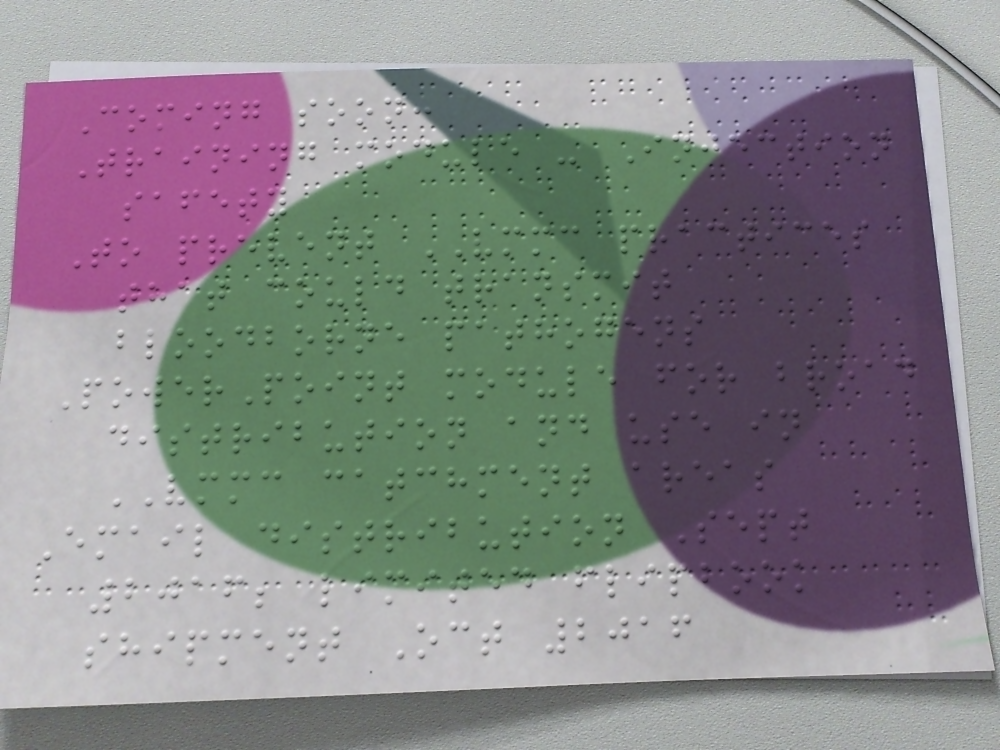Coming soon:
Training module - Injection
safety
To prevent VMMC practices
that could transmit
bloodborne pathogens
PowerPoint module for broad
distribution and use in
VMMC catchment areas
Email distribution Sept
2016; limited flipbook
shipment Oct 2016
